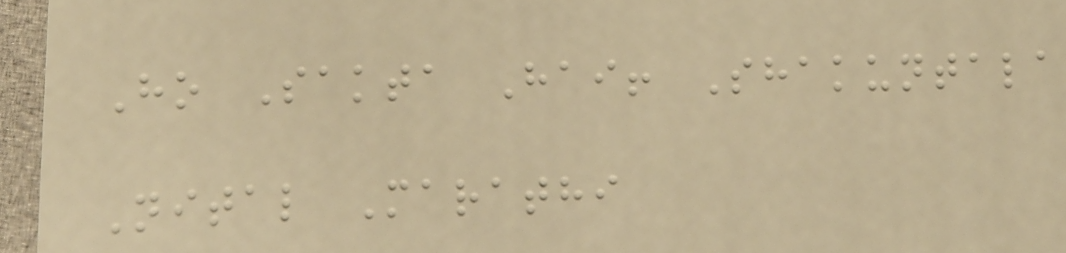Ho Sakta Hai! Shakuntala
Nital Marathi
